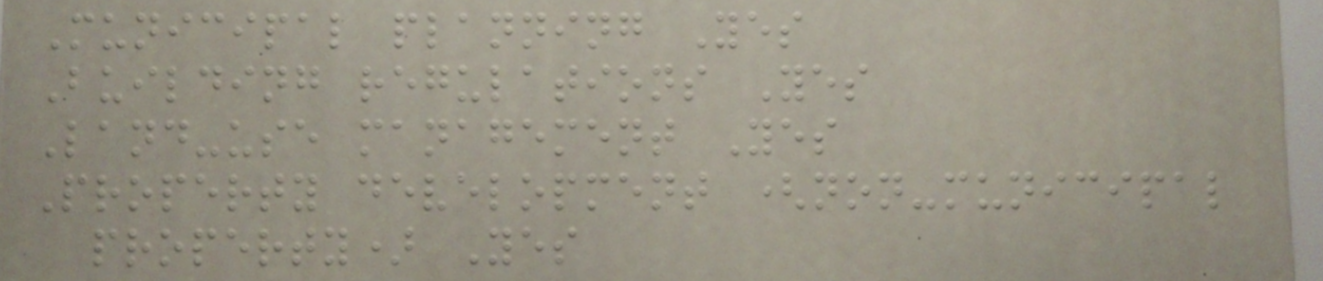Municipal planning Yes
Building regulations Yes
Land-use management Yes
Property development (non-municipal
property) Yes
